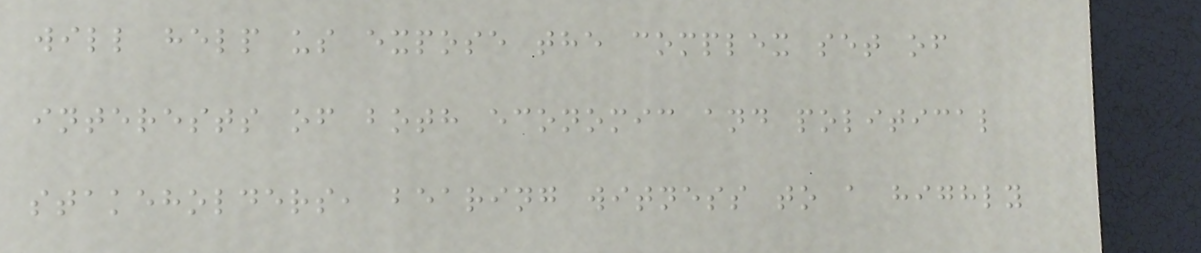will help us expose the complex set of
interests of both economic and political
stakeholders, bearing witness to a highly
